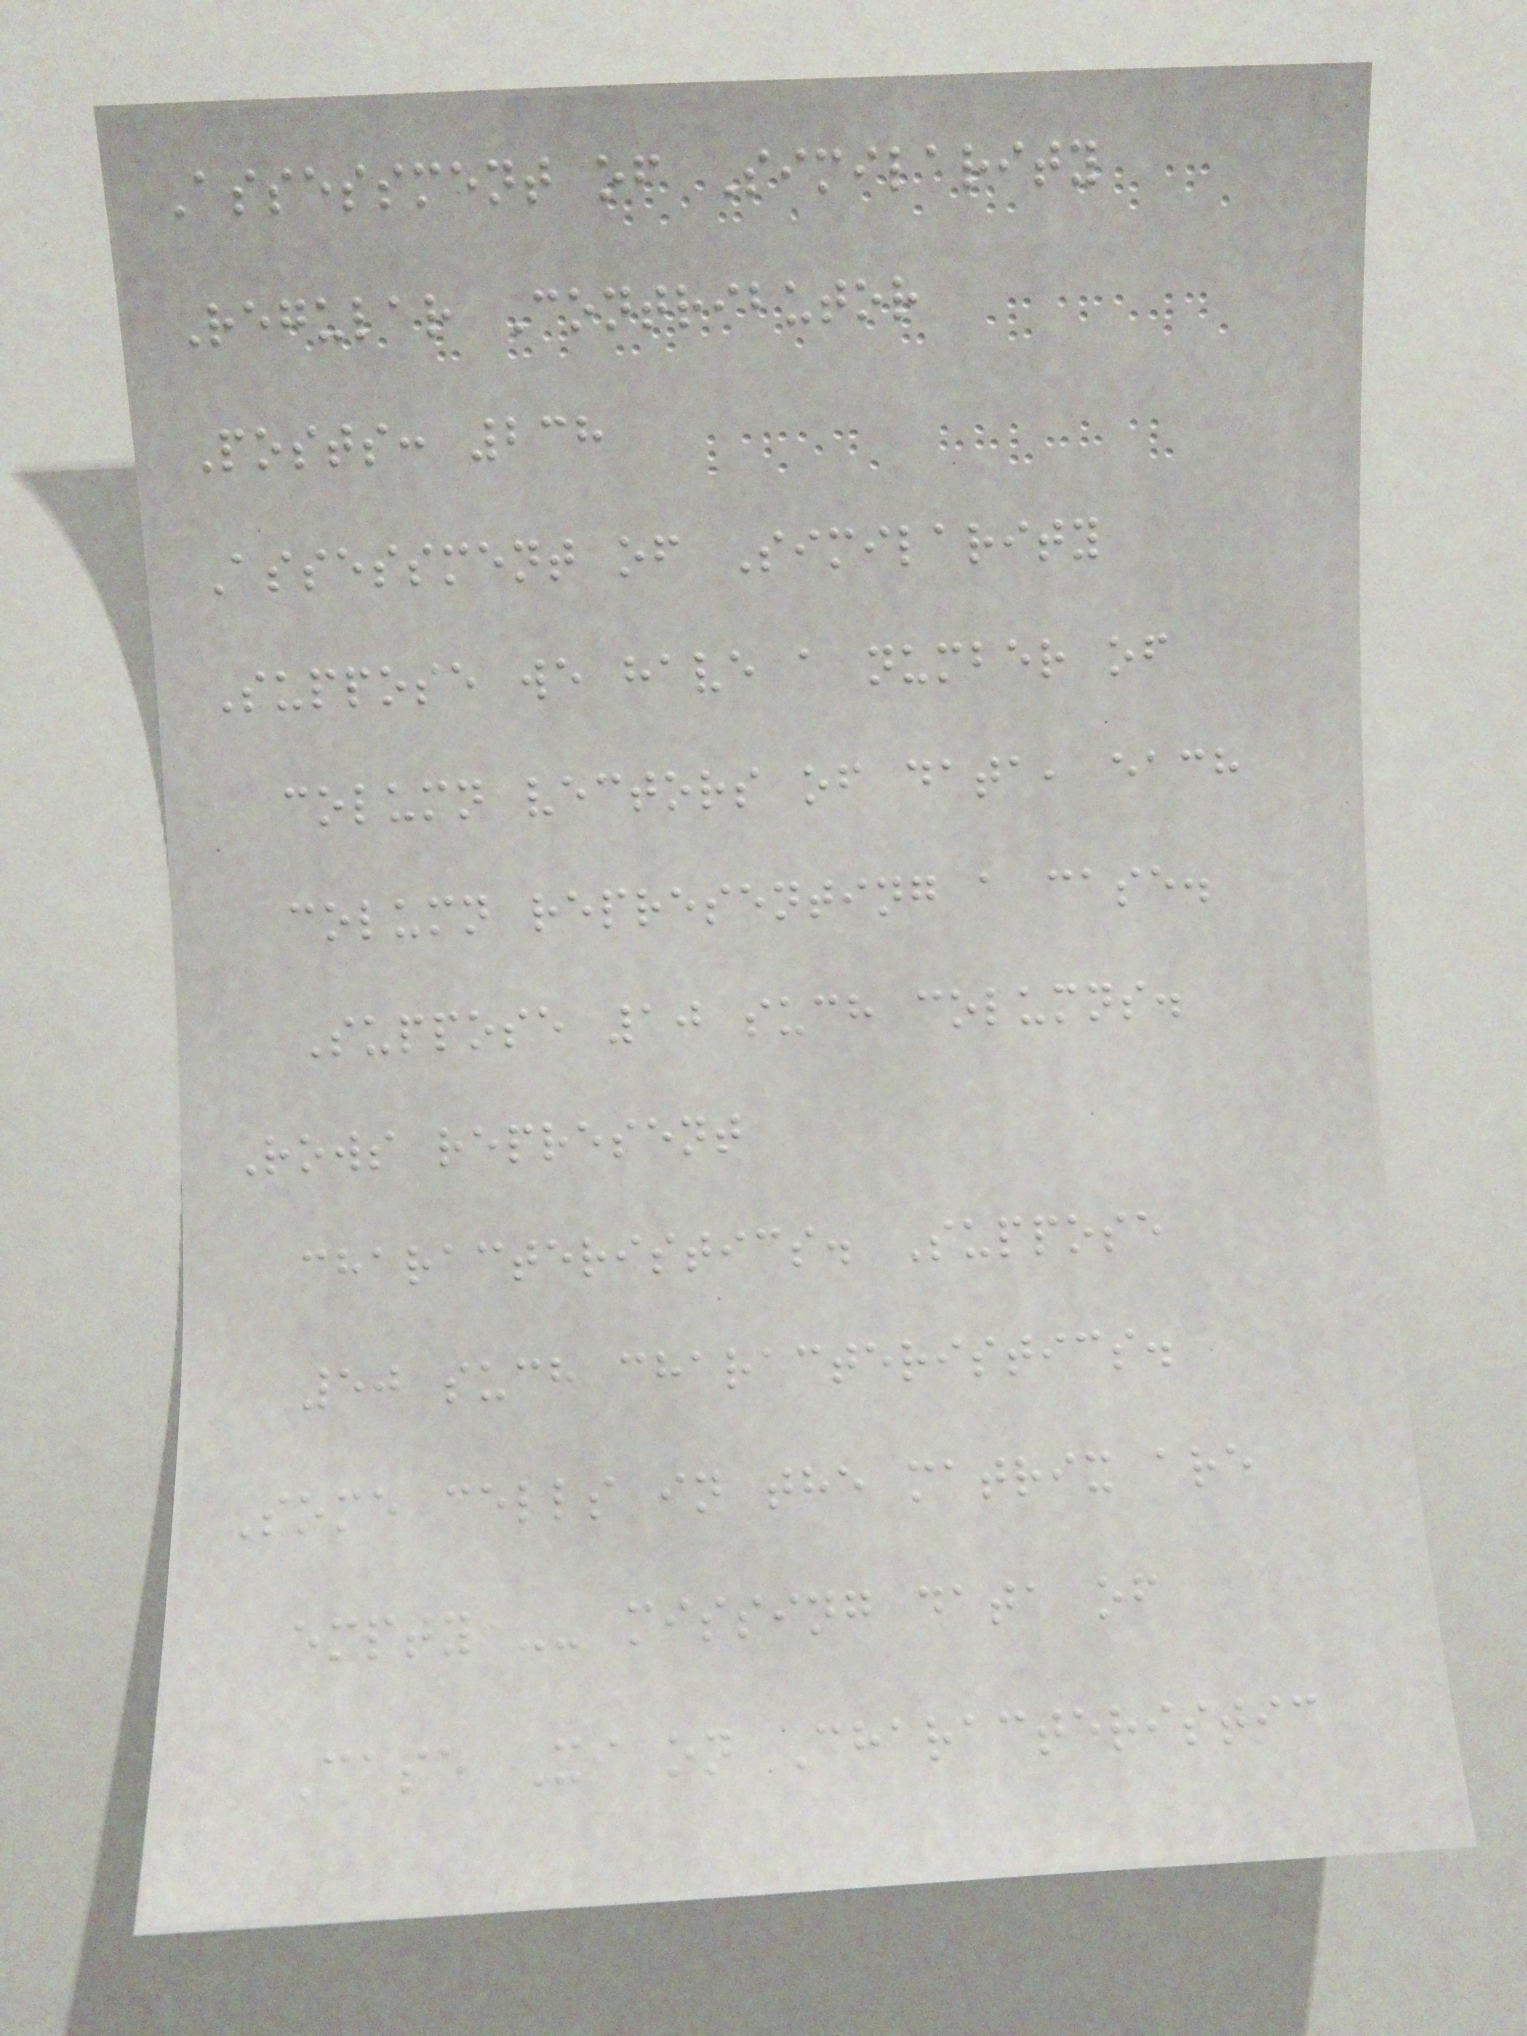Assessment of Similarity
Regular Contributor
Posts: 238
Assessment of Similarity
Suppose we have a number of
column vectors of data, each
column representing a case.
Suppose 10 such columns.
Rows represent
characteristics. Suppose
50 such characteristics.
Some cells in the matrix are
empty -- missing data of
Case Xi on Characteristic
